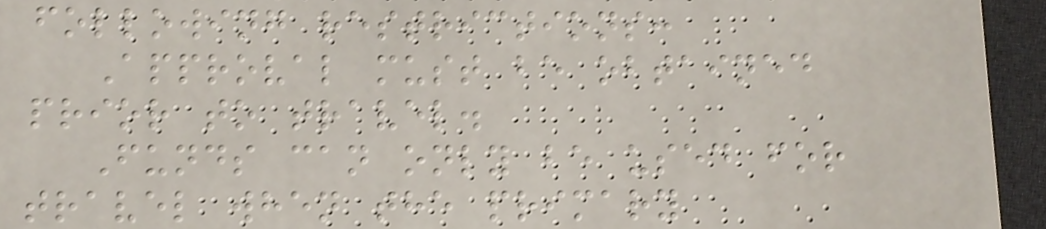following restrictions:
Approval must be obtained
prior to travel.
Funds can only be used for
travel when the primary
